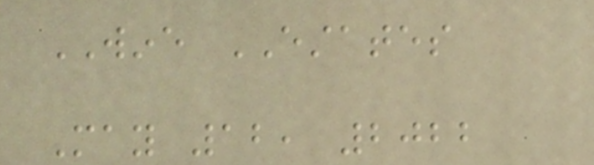WINE ESTATES
May 12, 2022
